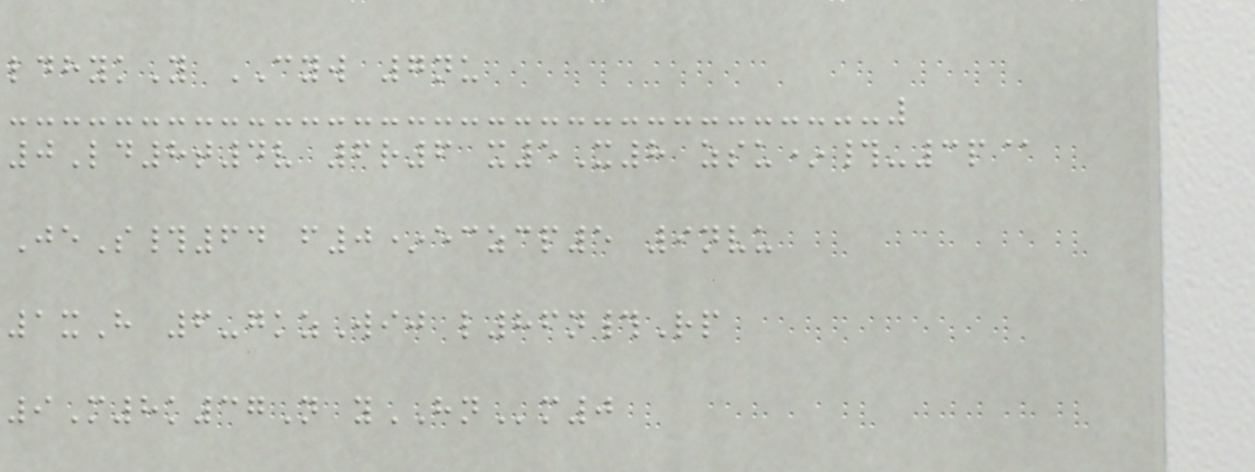ldhykY CYW 7nu
0Ld8t4v 6r6 x5X8 zsu*#-3p@
JeS#64 f0*eczcp5 9nvu
1xH 6-gkzWij l86n#Rp
9M8k37N yHNm0
